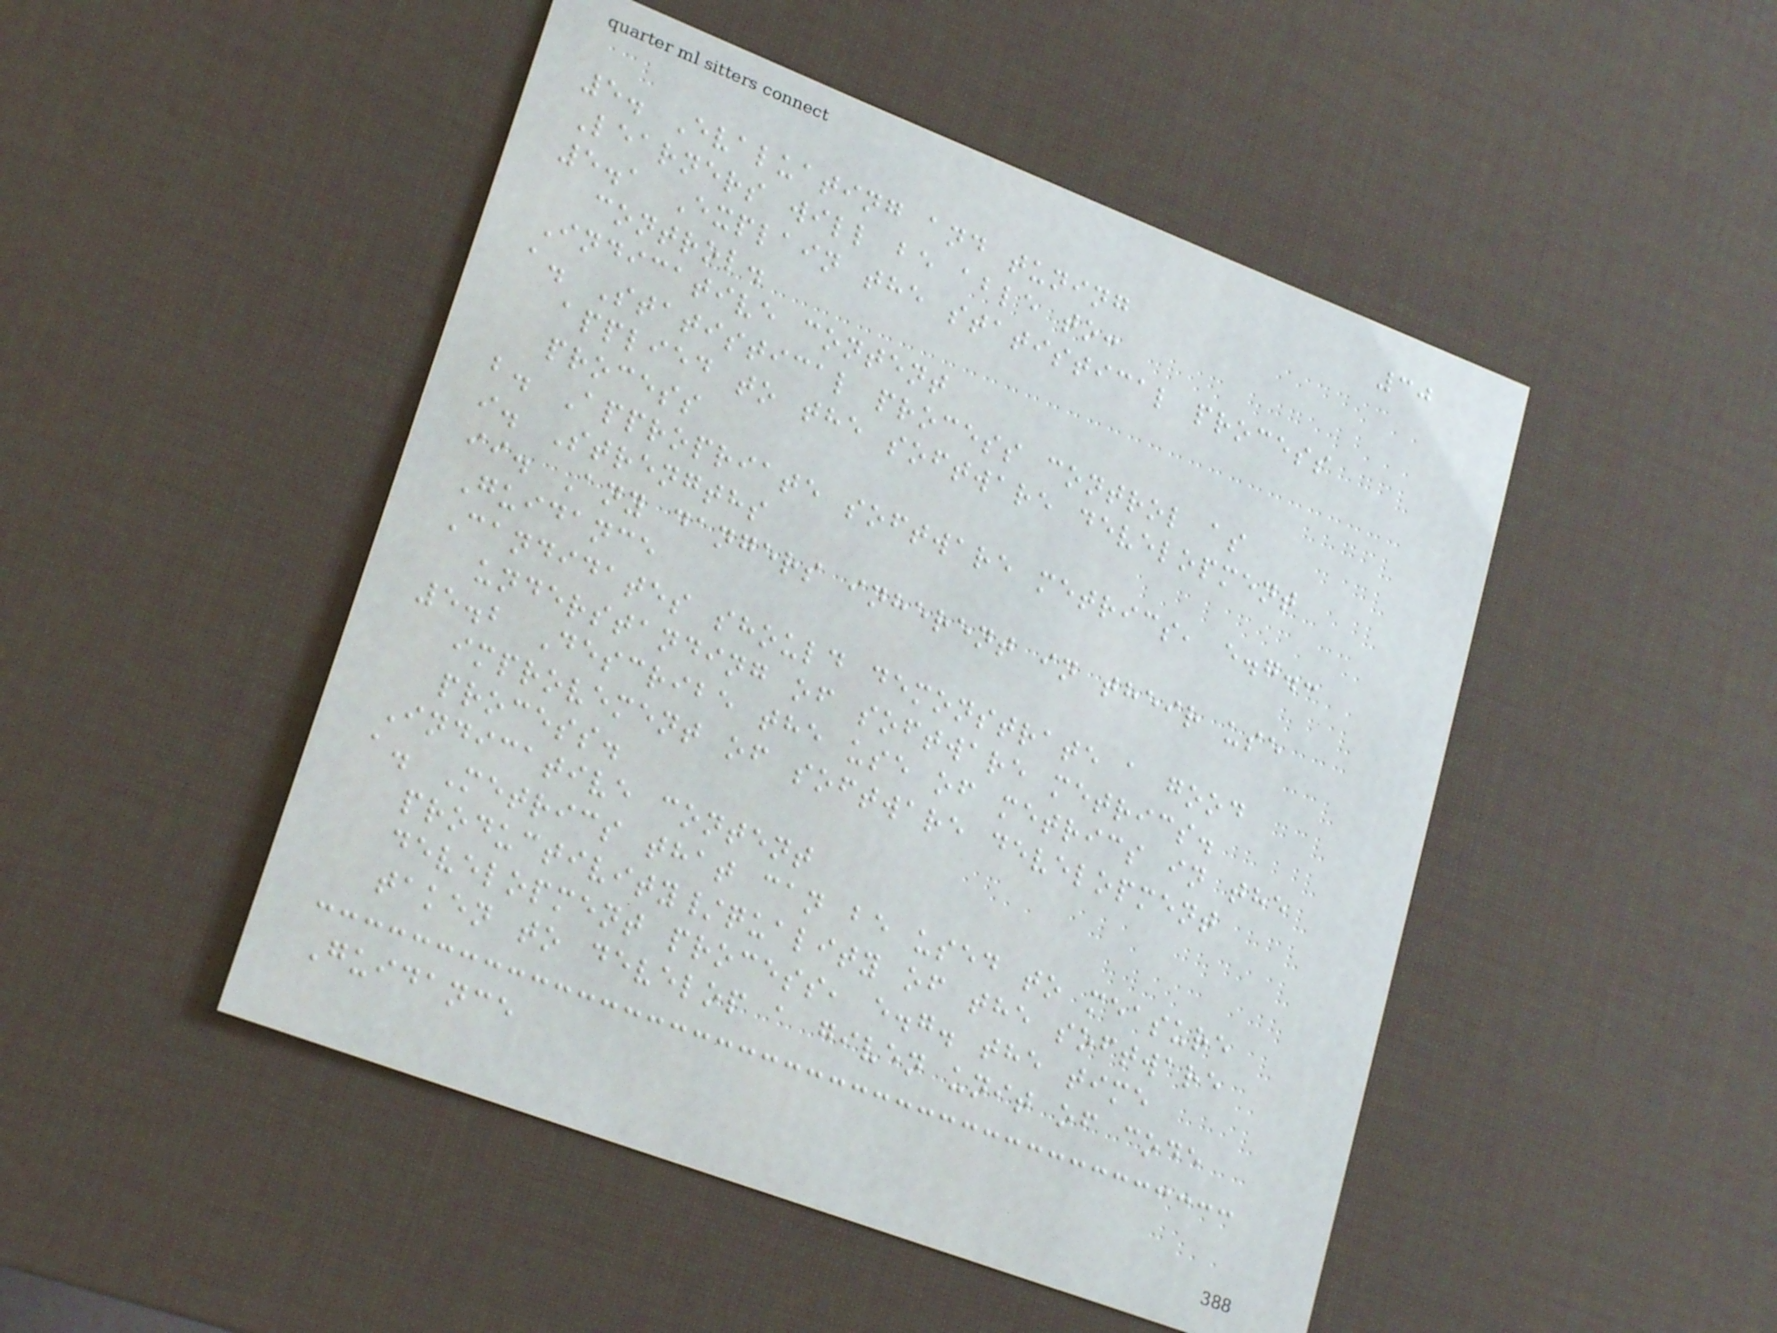30
5. Evaluating and tuning
Learners will be able to:
5.1 Explain the statistical process
control.
Indicative content
a. Statistical process control as
applied to the software development
process
b. Appropriate software metrics, e.g.:
i. Strengths
ii. Any dangers inherent in their use
Guidance
Candidates should demonstrate a good
understanding of software metrics.
5.2 Describe the use of metrics in the
improvement of software development
process.
Indicative content
a. Metrics that can be used to measure
productivity/quality of the software
development process, e.g. the time
taken to develop a given unit of code
Guidance
